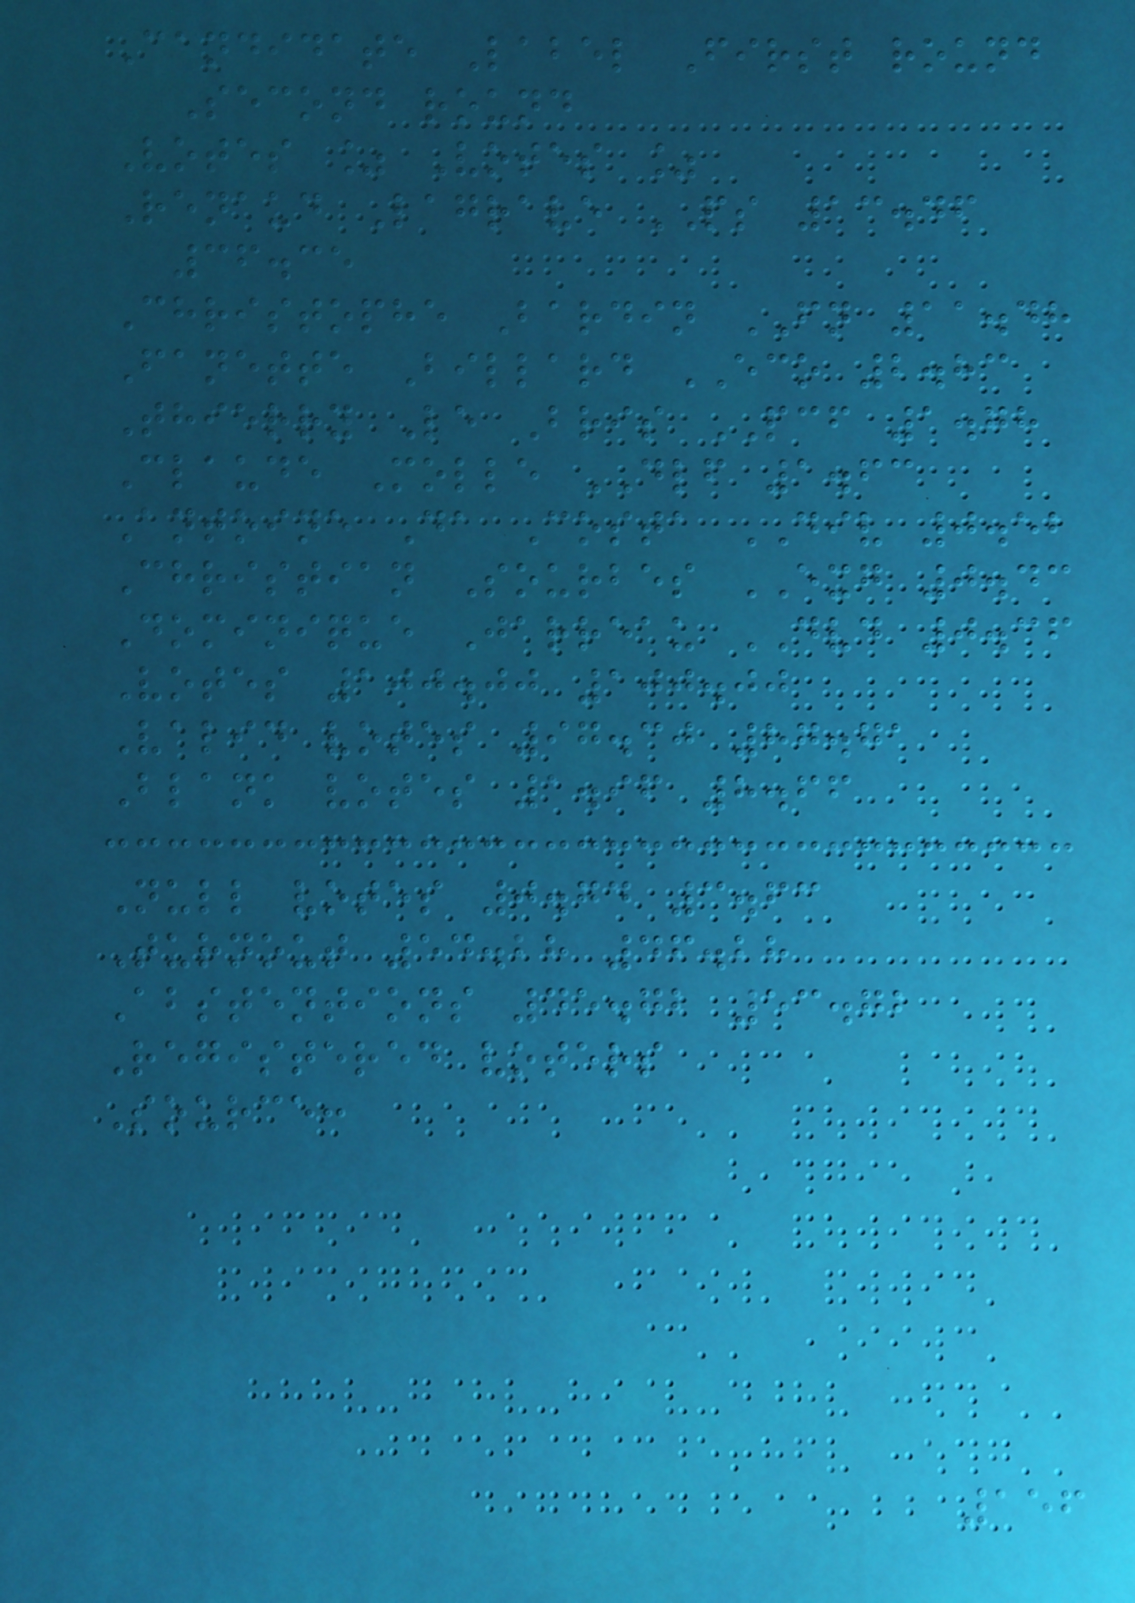Candidate Label First round
Second round
Votes % Votes %
Renaud Lagrave PS 13.46
36.35
Christophe Bardin FN 11.48
Fanette Billard ECO 2.83
Thierry Le Bris PCF 1.78
Claude Molle DLF 1.63
Antoine Da Costa DIV 0.52
Christian Sourbes EXG 0.43
Dominique Jarreau DVD 0.36
Votes 100.00 100.00
Valid votes 97.30 87.71
Blank votes 1.96 8.66
Null votes 0.74 3.63
Turnout 54.28 46.28
Abstentions 45.72 53.72
Registered voters
Source:
156
